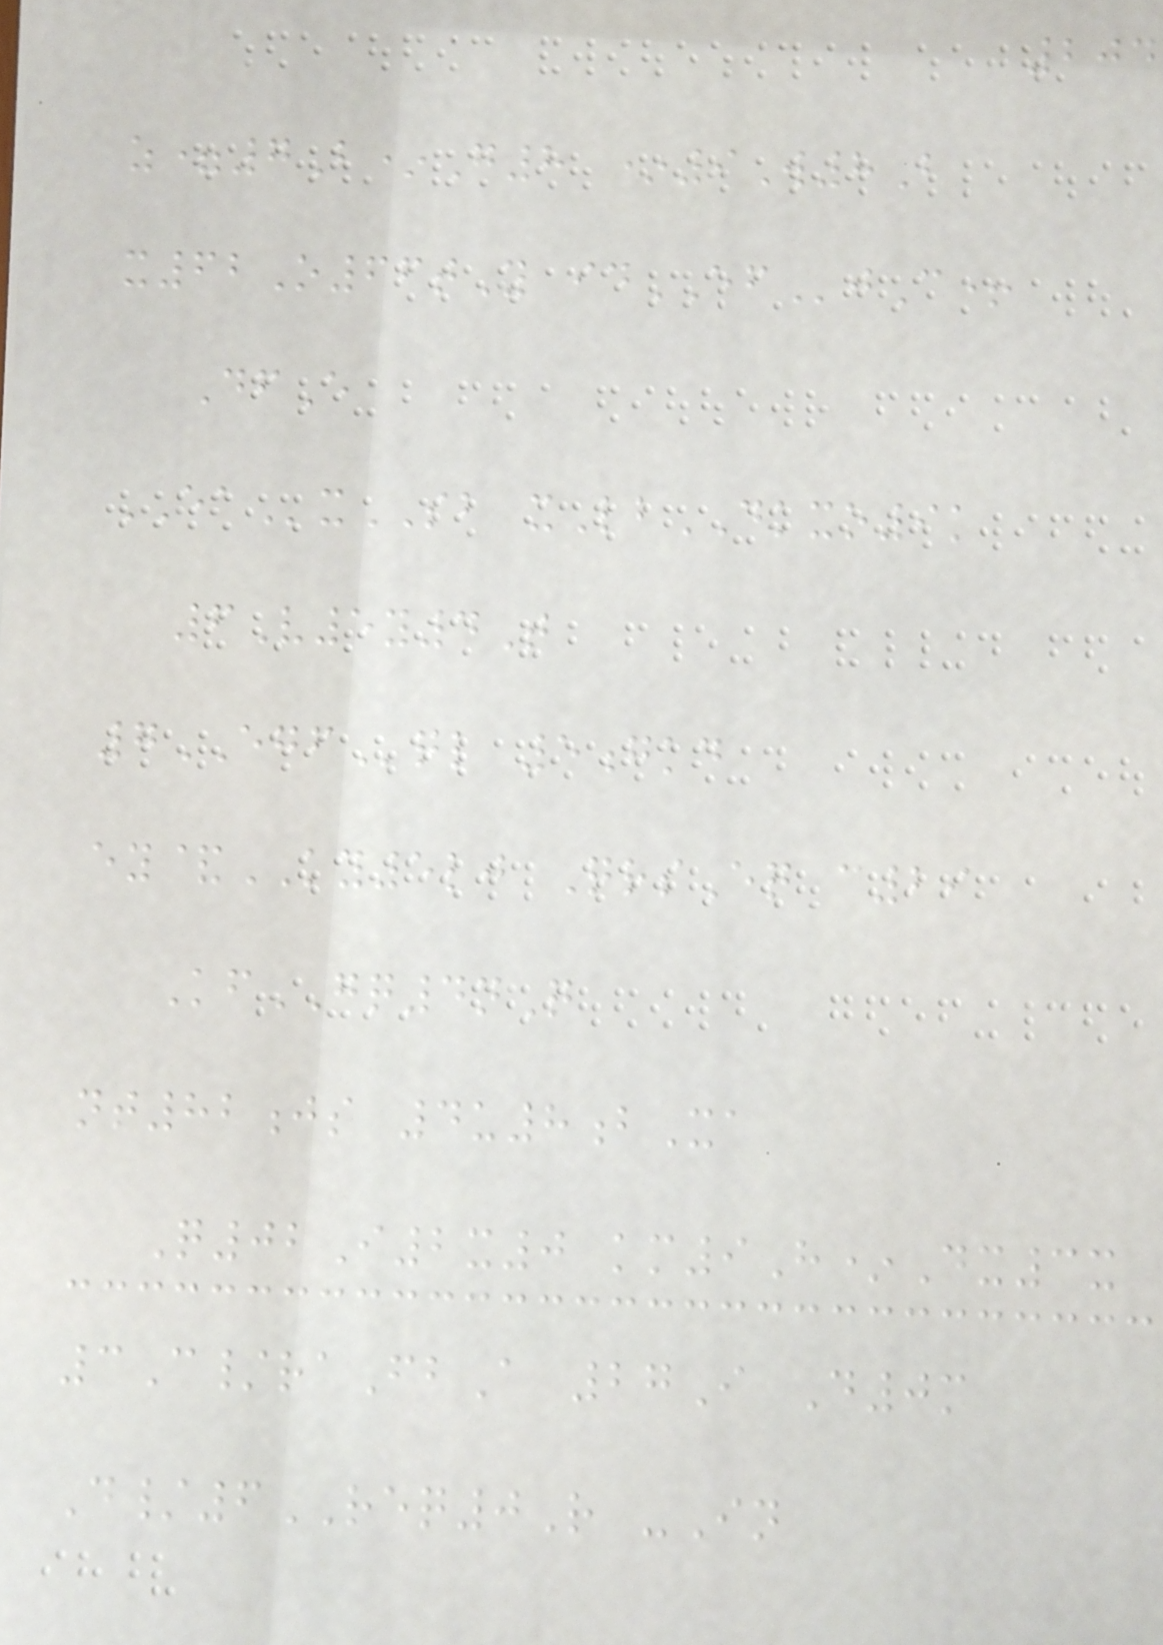204
z=7B*G8 *9W8B
x62O66tY idEFjC+
DfE
EAxSB xLbDKXO9k
6V5y4T
7EGFql 5gkd
ey&KY5lj QrsEq c29
KfGQ4nQ
nt82js 4u8bXa
Q02I2x0 km9H*Dx3x
3C/raFbA 27I D0m
D/6REQ0R -In
